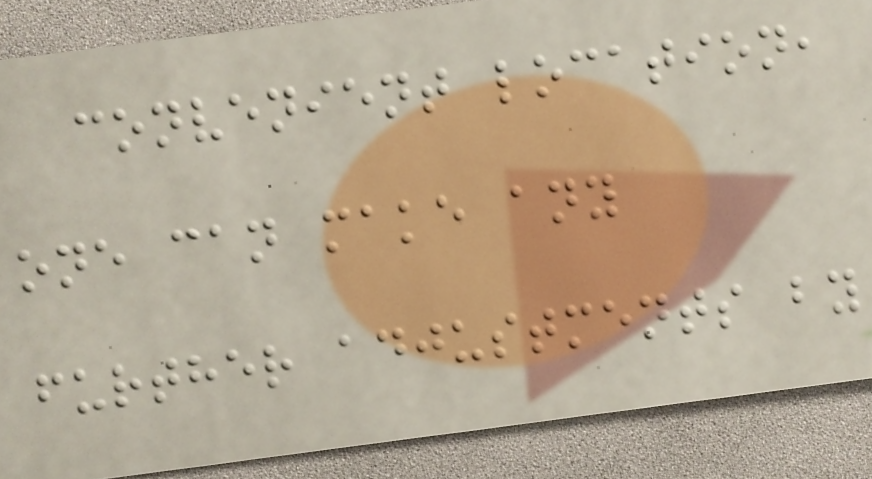convenient location,
one can make any
further adjustments by
